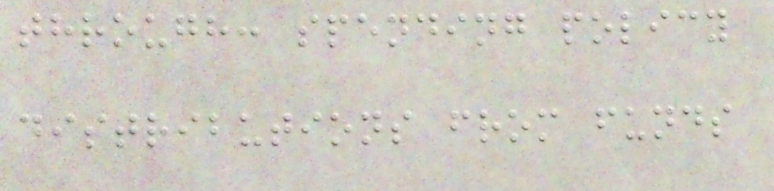through: spending policy
distributions from funds
